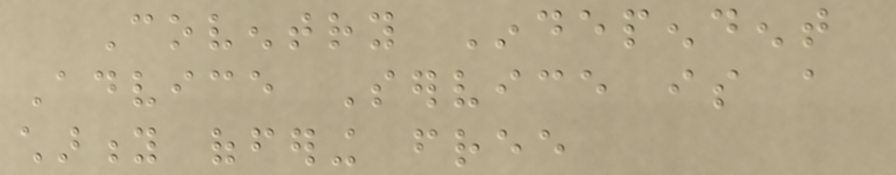Coventry Independent
Advice Service is a
charity offering free
